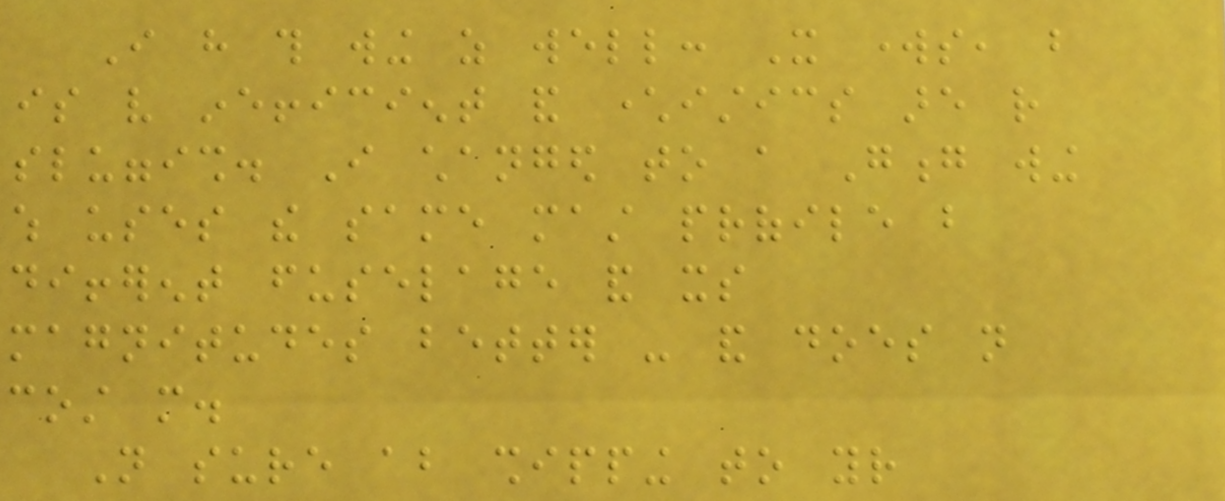I have this wing as well: It works, but
is very inefficient and characteristics are rather
sluggish. I changed to a Gong wing
which uses the same mast profile but
different fuselage and its
magnitudes better - and does not
cost more.
Not sure about shipping to your
